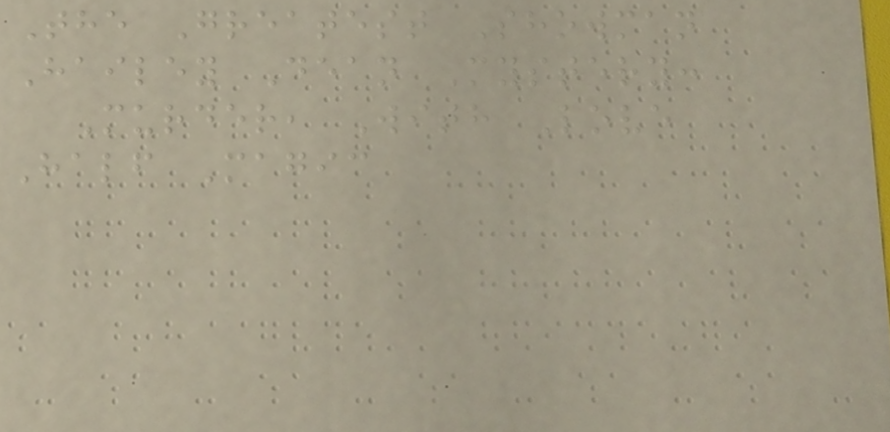The Greatest Showman
Hailey Dean Mystery:
Murder, With Love
Half Magic
